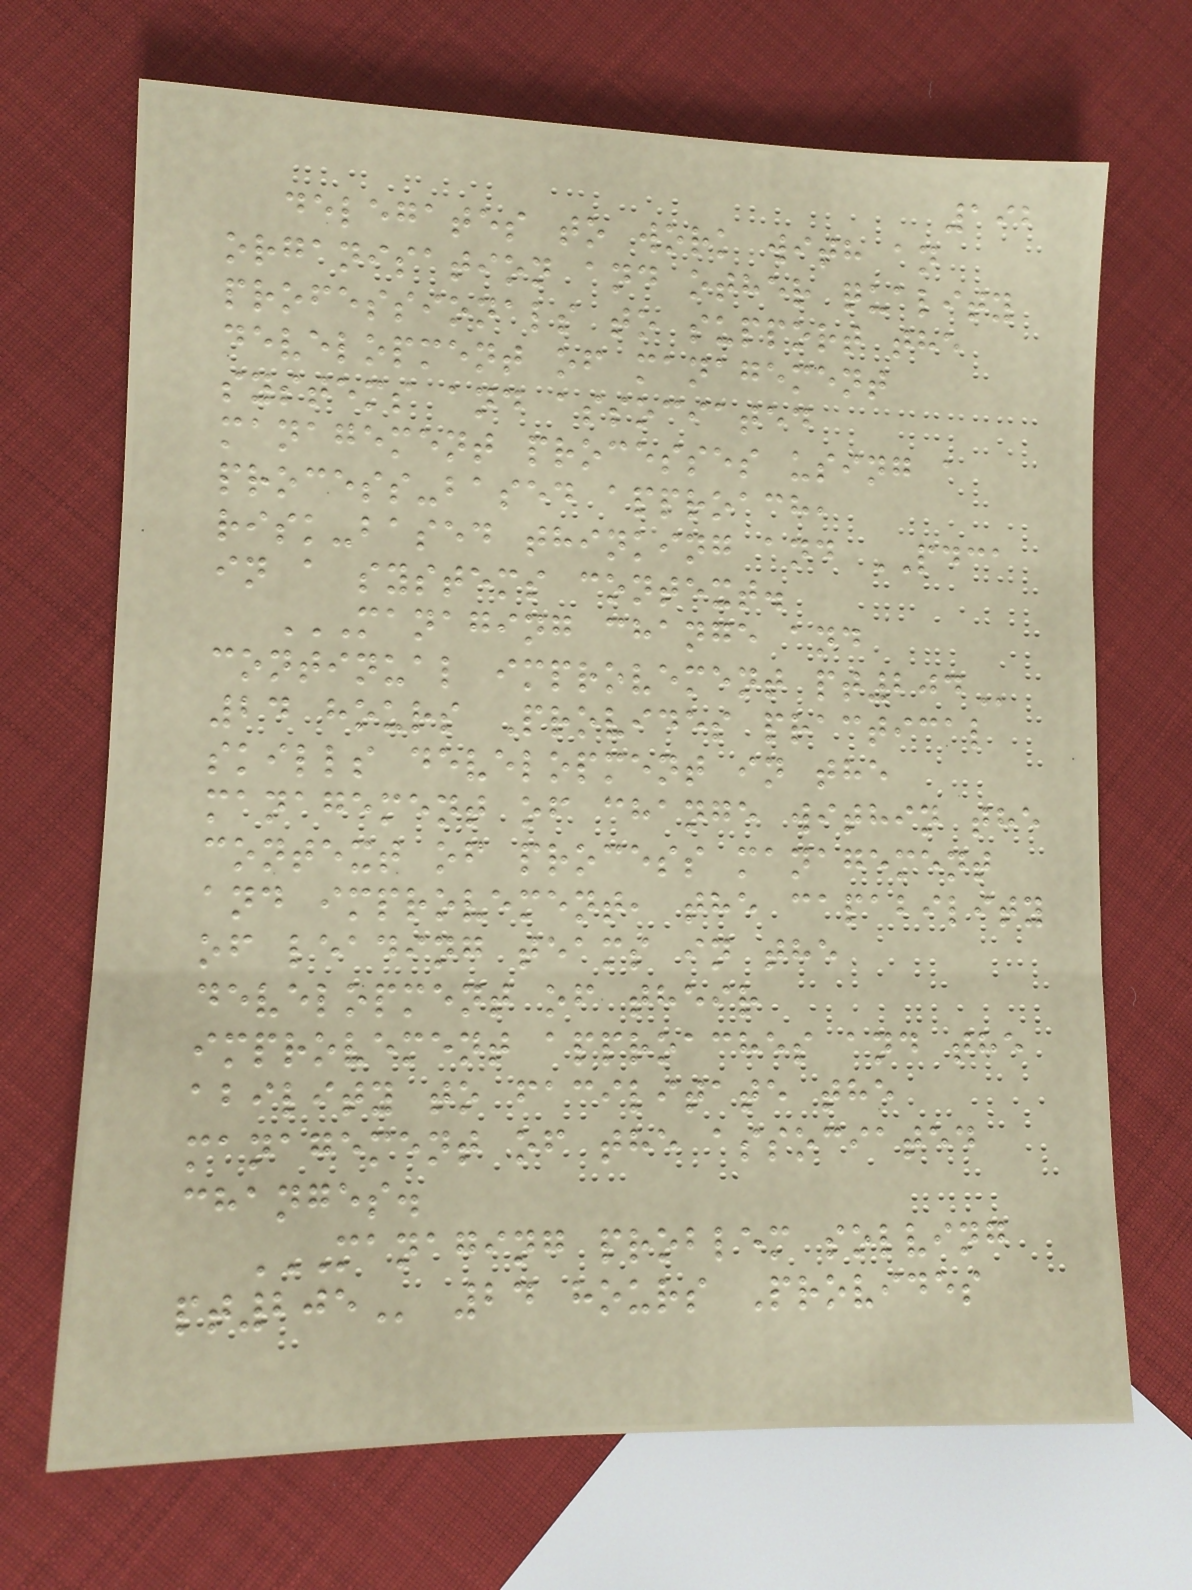192
delegates to work with an
organisation and other quality
professionals to support the
development of management
systems and associated
management processes using a
process-based approach,
risk-based thinking and PDCA
in a systems context.
MANAGING CHANGE AND
CONTINUAL IMPROVEMENT PT204
24 hours Provides practical
skills development in the
management of change within the
context of process management
and improvement, the capability
of leading teams in the
development of their
improvement approaches and the
ability to facilitate the
management of the associated
changes.
MANAGING PROBLEM SOLVING
PT205 24 hours Provides
